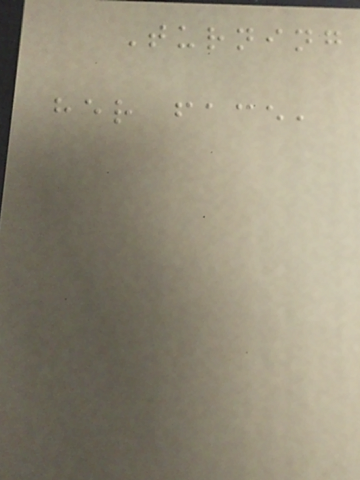Turning
her face,
